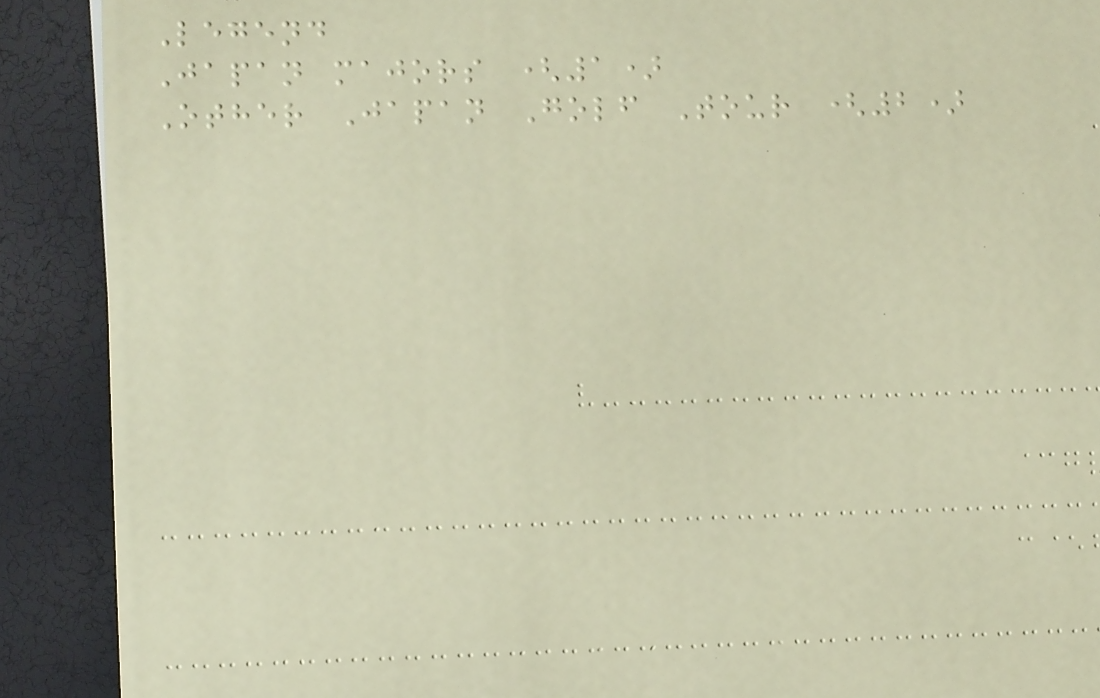Legend
Japan majors (1)
Other Japan Golf Tour (2)
